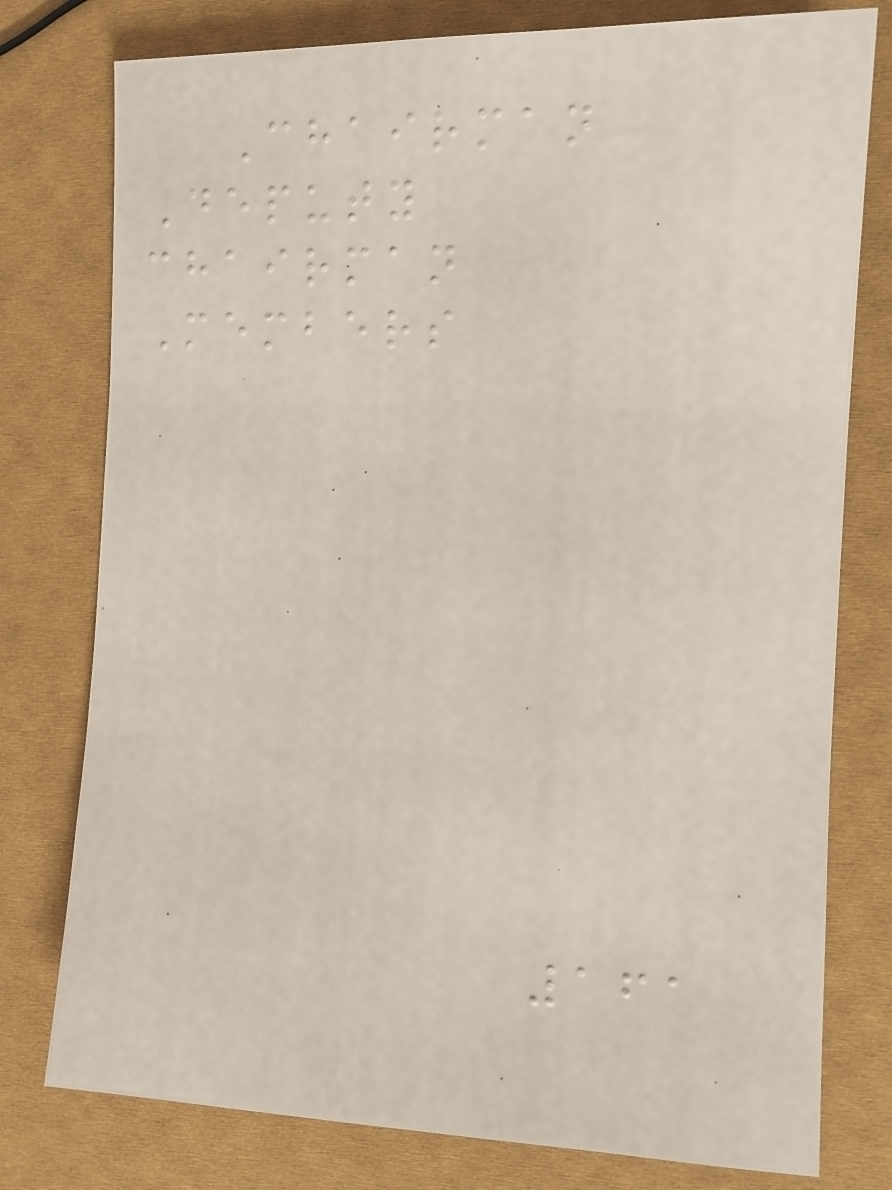Chairman
Deputy
chairman
Members
161
